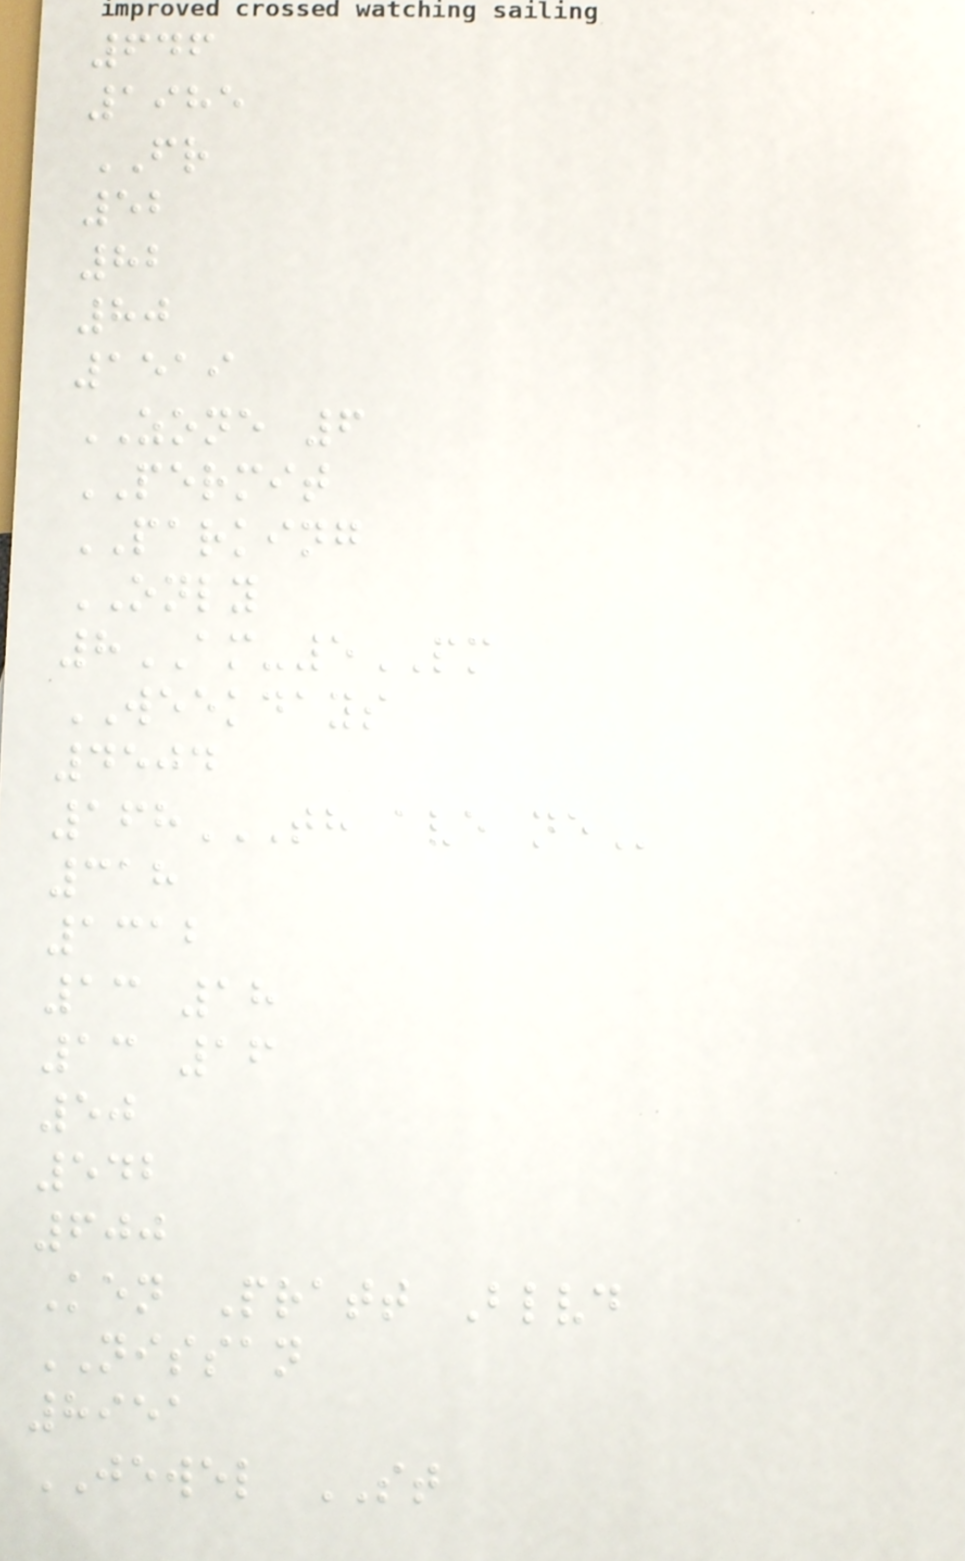646
1985
FR
52
82
80
1519
ZONE 6
PERMIT
PARKING
ONLY
8AM-5PM
WEEKDAYS
4504
168TH AVE NE
318
1312
13 18
13 16
50
542
600
Ken Pratt Blvd
NISSAN
8951
JEWEL ST
